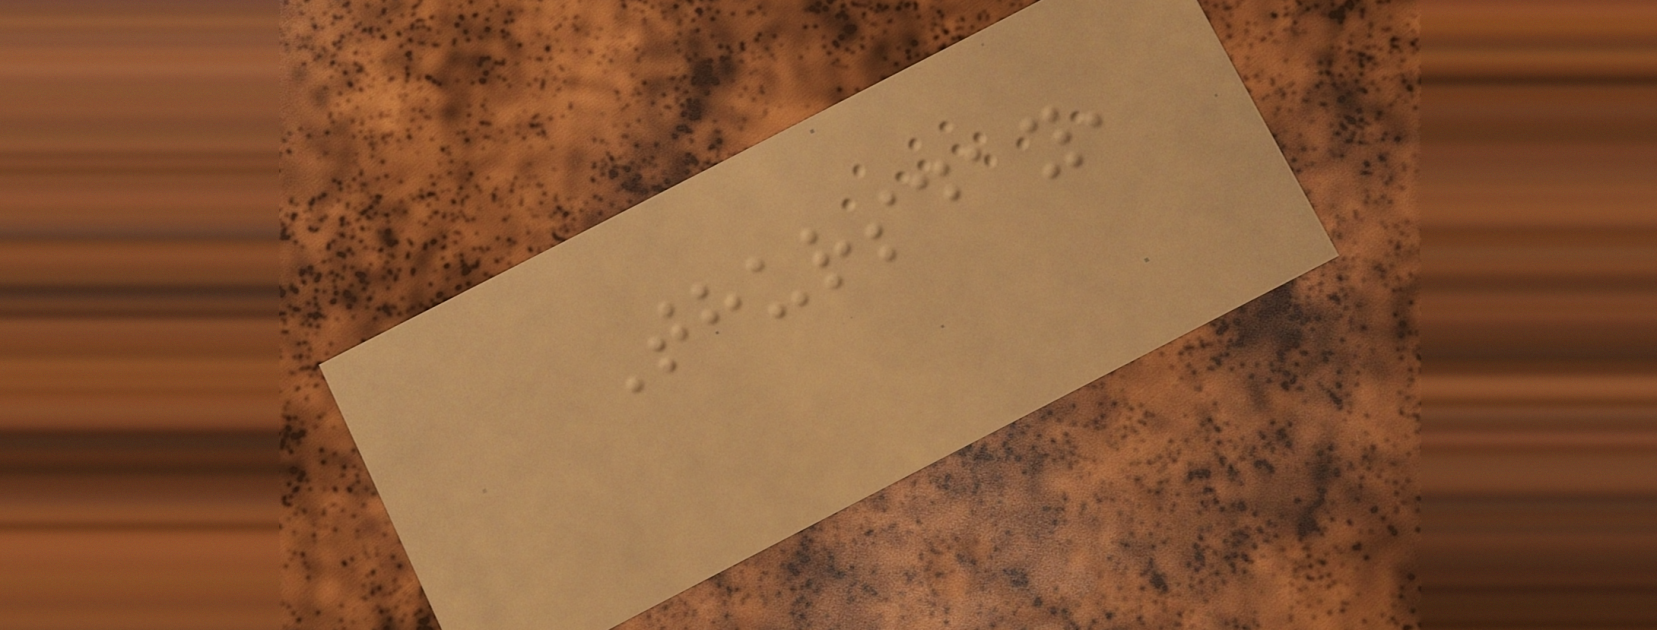Thursday,
